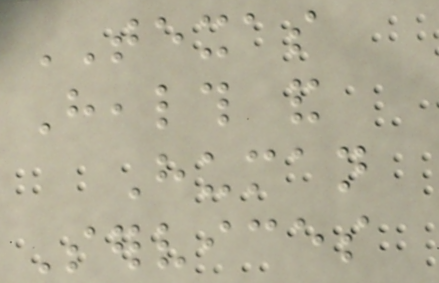TEXAS
Health and
Human
Services
